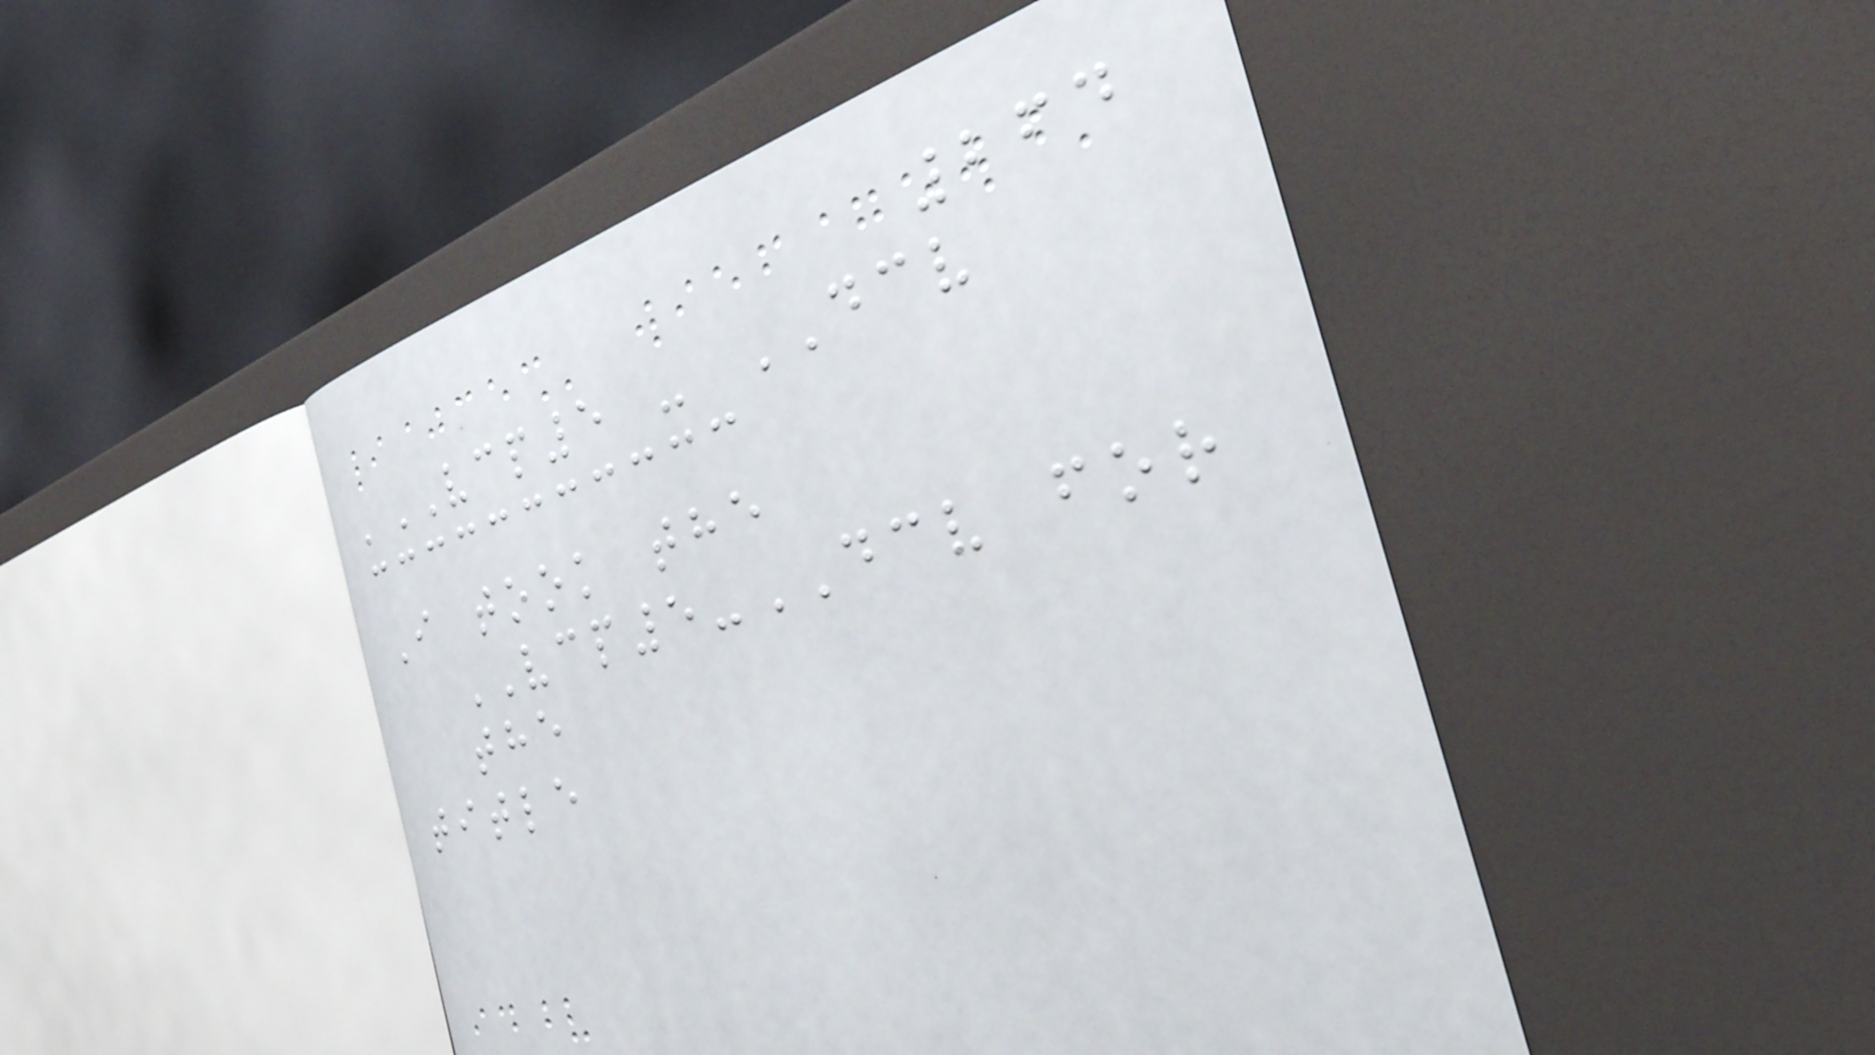264
'VCP5 - DCV
I took the
VCP5-DCV for
the
title
